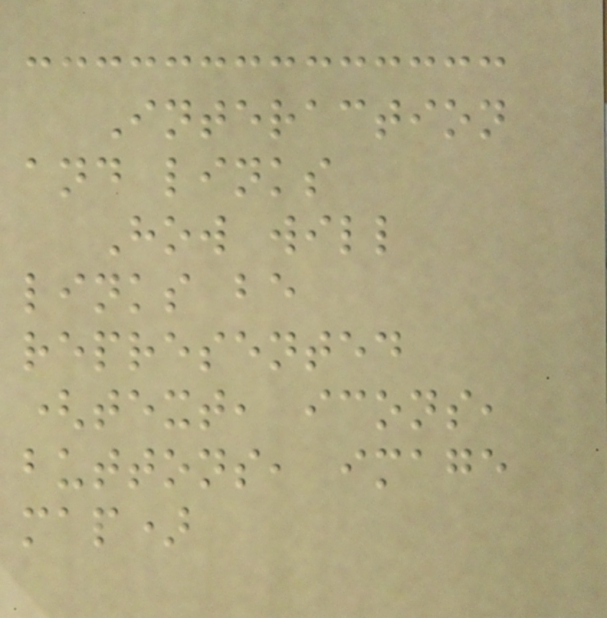Interaction
and links
How will
links be
represented
(text, icons,
buttons, image
map)
